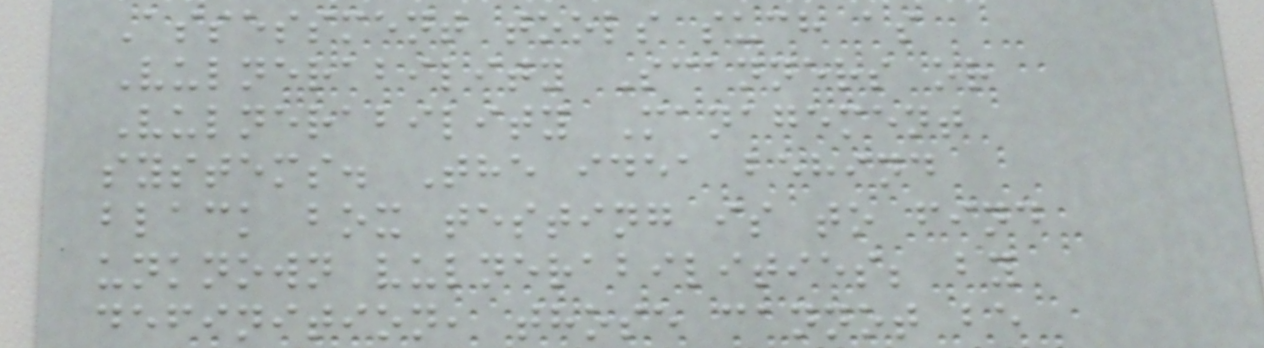Assessment tools such as
Vulnerability Scanners or
Vulnerability Management
systems. The idea behind
black box testing is to find
unknown vulnerabilities; by
definition, those cannot be
